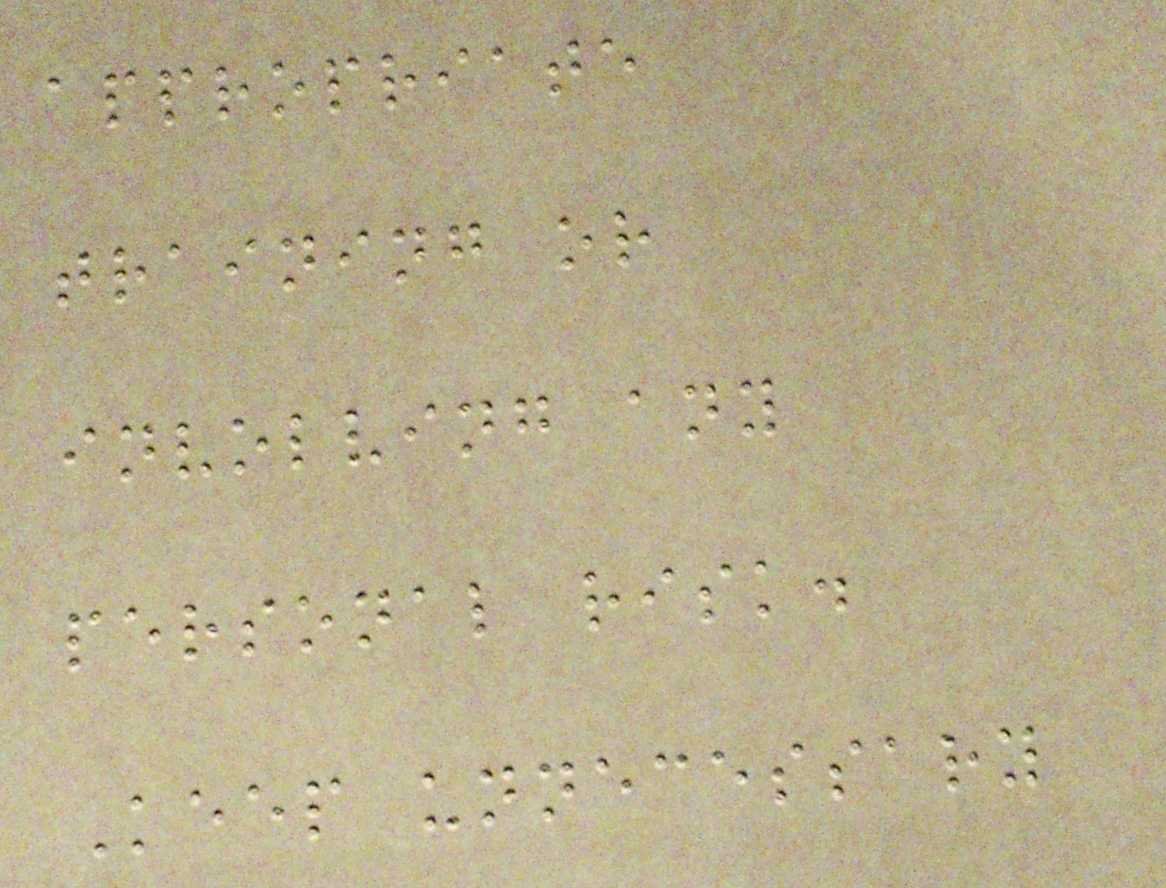appropriate
training or
involving any
personal risk.
Keep unnecessary
